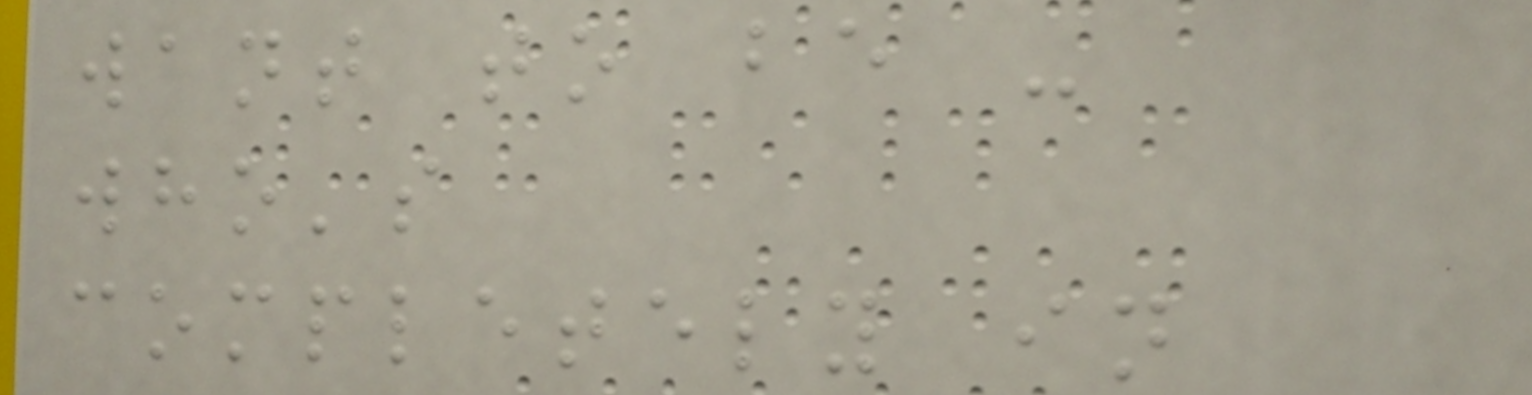want to be -
who's
completely in
